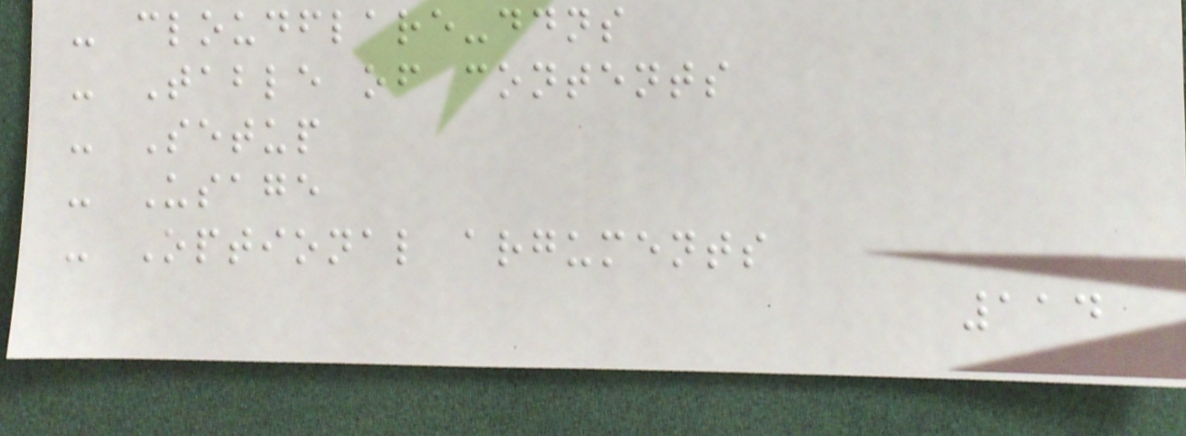- cloudflare-ddns
- Table of contents
- Setup
- Usage
- Optional arguments
114
